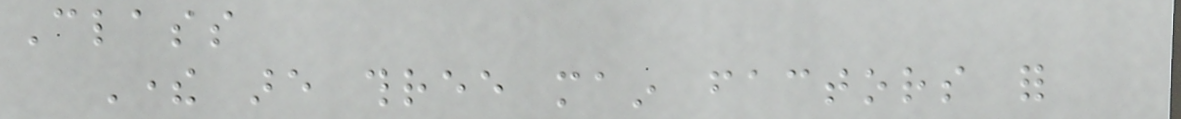Class
There are three main factors for
